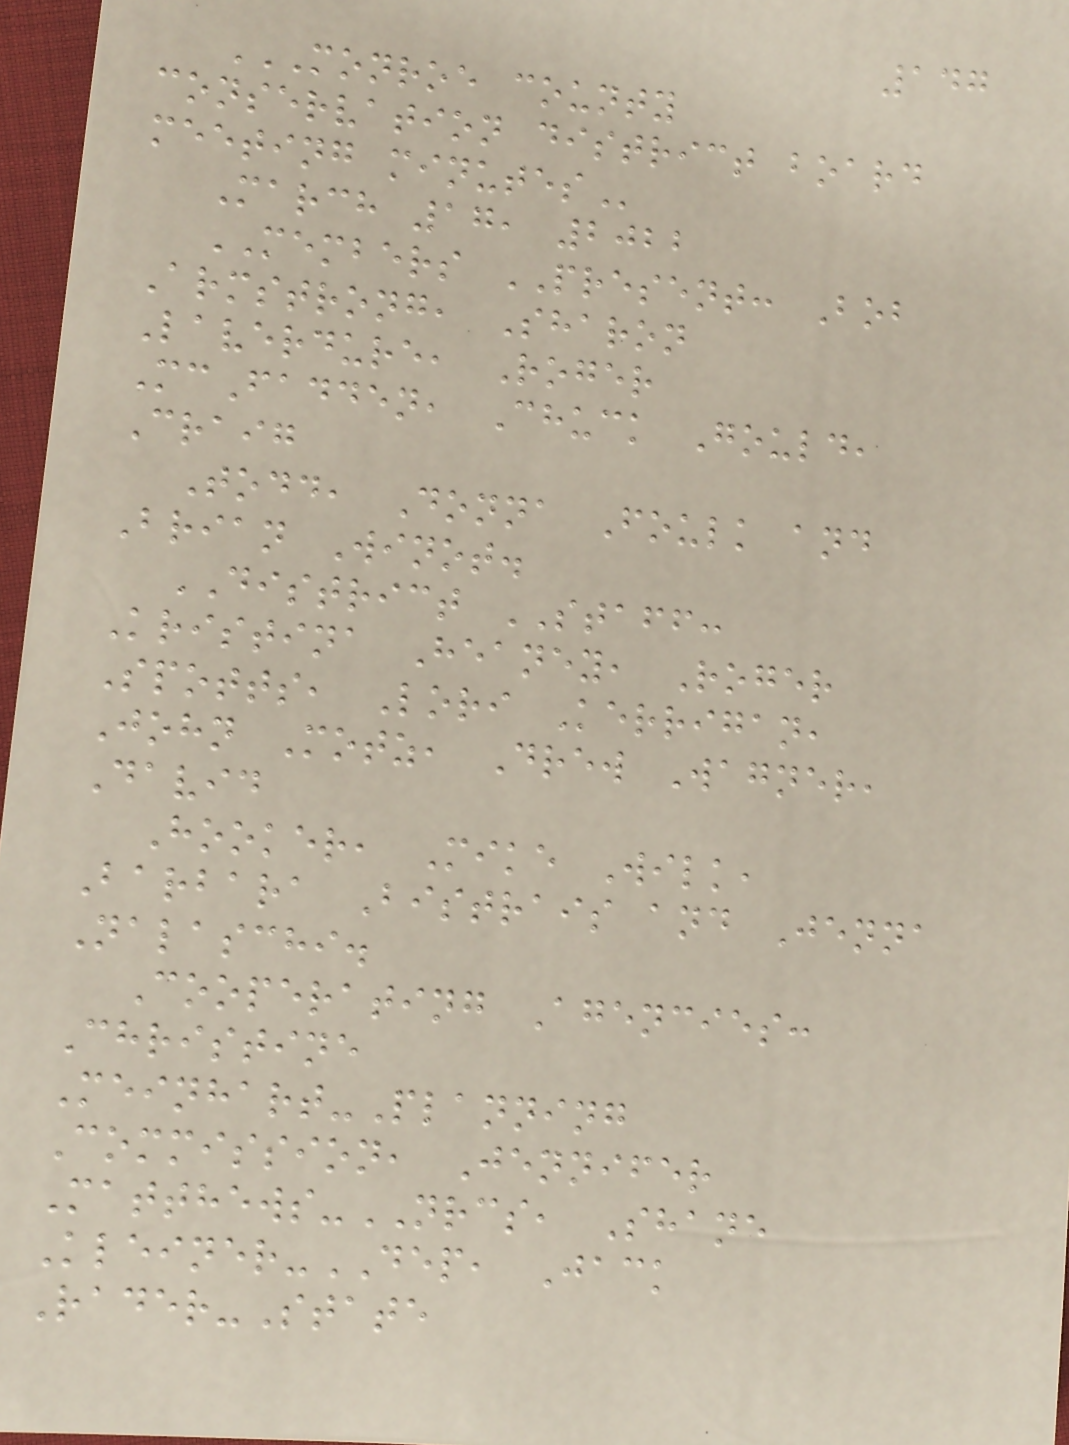147
MONROE COUNTY
CONSERVATION DISTRICT BOARD
MEETING MINUTES
March 17, 2022
MEMBERS PRESENT: Bob
Armstrong, Sharon
Laverdure, Roger
McFadden, Chuck Gould,
Craig
Todd, Donna Foulk and
Brian Winot.
DISTRICT STAFF:
Kristina Heaney, Roger
Spotts, Lori Kerrigan,
John Motz, Drew Wagner,
David
Hooker, Mike Wilk,
Barbara Bistrais and Jenna
Nalaschi.
Cooperating Agencies:
Christine
Meinhart-Planning
Commission, Jennifer
Matthews-NRCS, Shane
Kleiner-DEP, Jack
Rader-State
